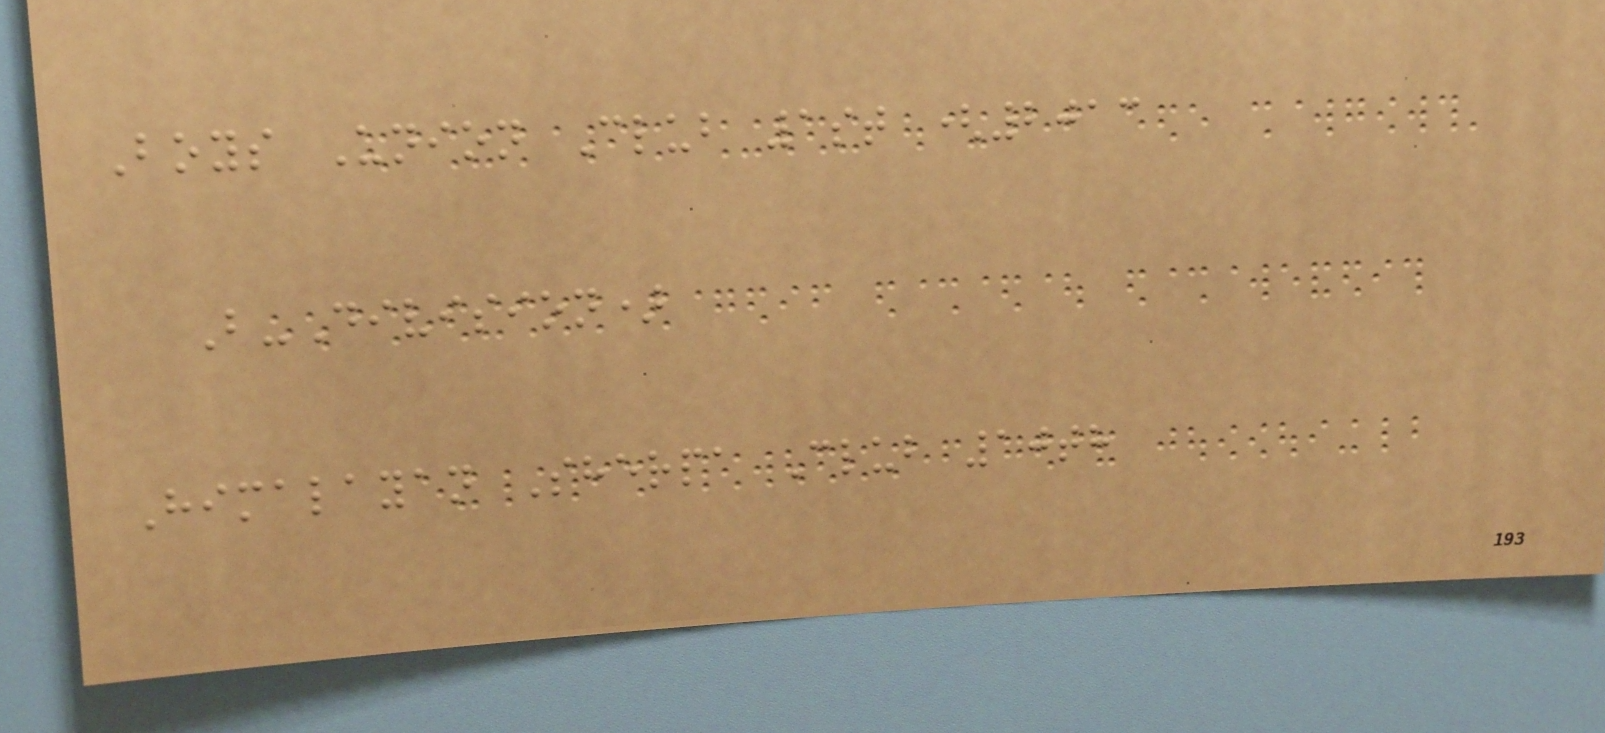Boys Union Club 1st (2013
B-Division)
Himalayan Sherpa Club 10th
